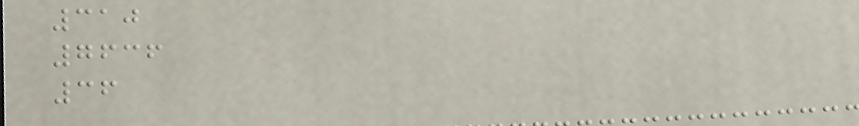310
7636
36
